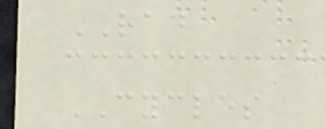RAD
CYCLES
